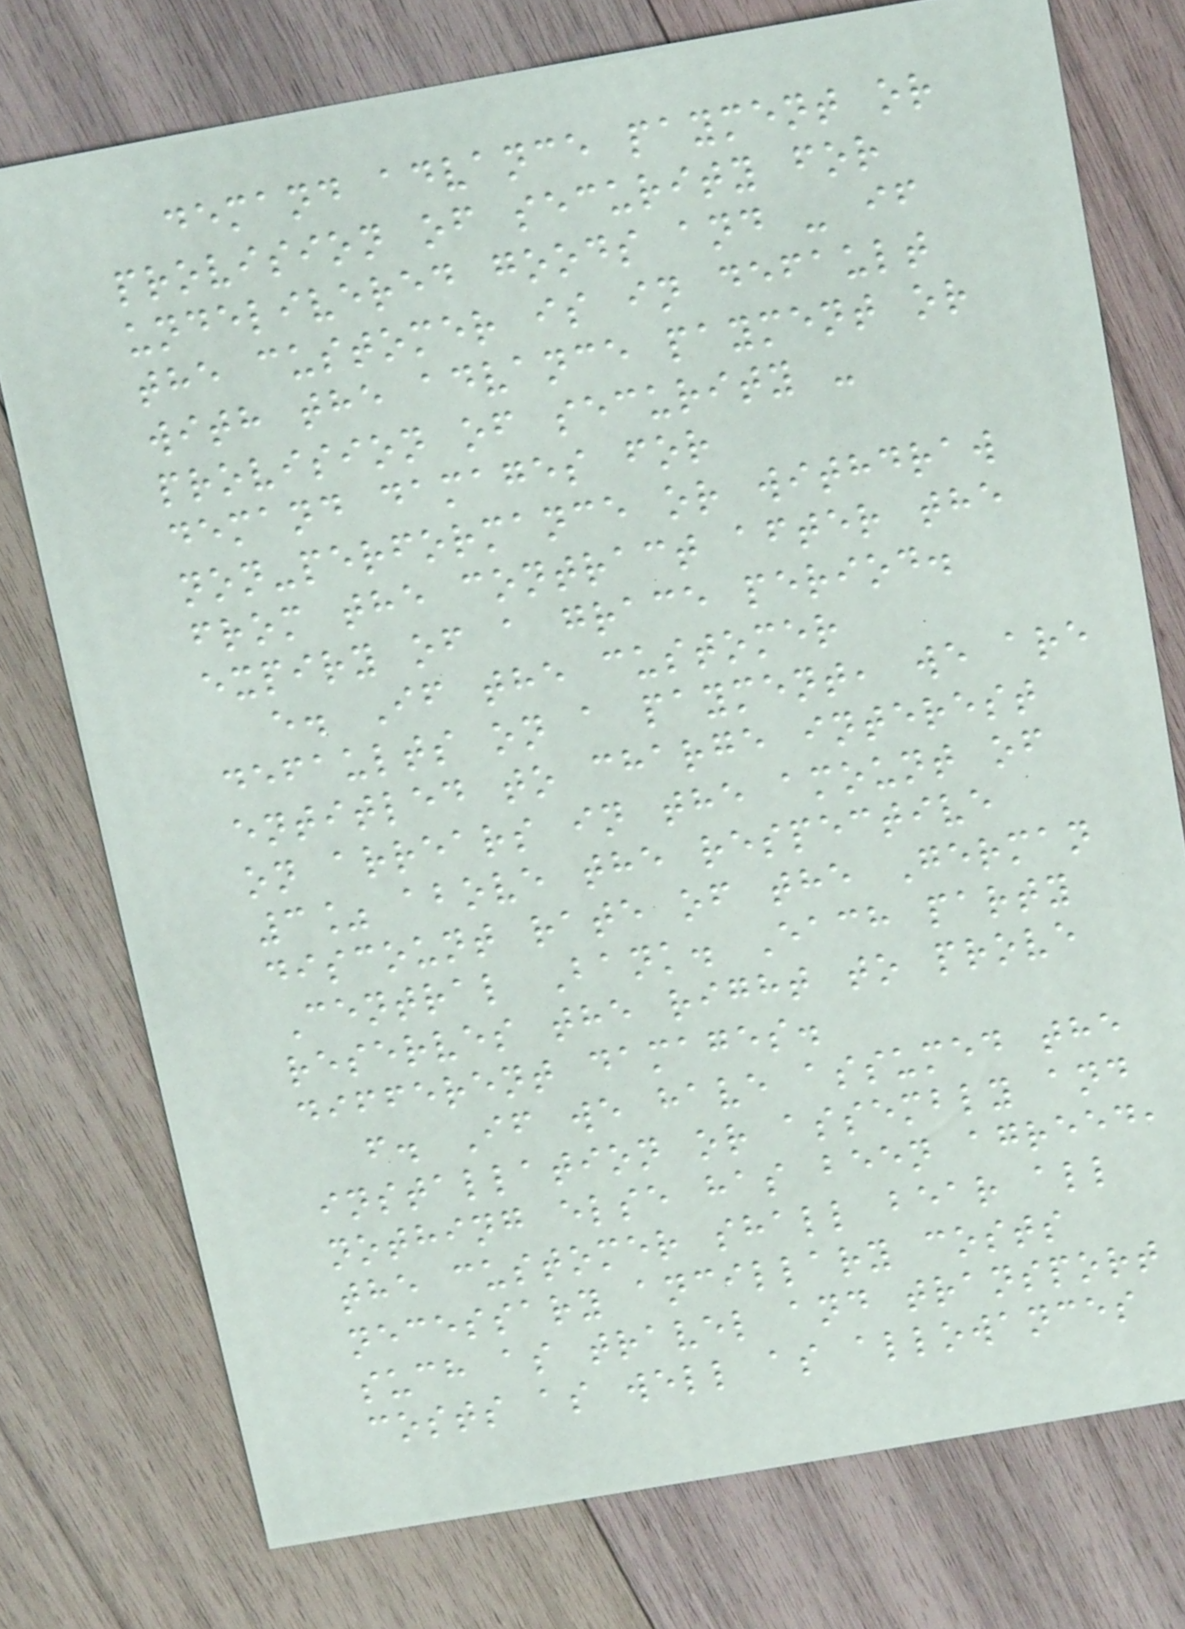demand advance payment or
provision of security for
undelivered goods and - if
the customer is in default
with the advance payment or
provision of security -
demand damages for
non-performance or withdraw
from the contract after the
expiry of a grace period.
e. If the customer
defaults on a payment, we are
entitled to charge interest
on arrears in the amount of
3% above the respective
discount rate of the German
Central Bank. Each party
reserves the right to prove
different damages.
f. If we have assumed the
installation or assembly and
nothing else has been agreed,
the customer shall bear all
necessary ancillary costs
such as travel and transport
costs as well as allowances
